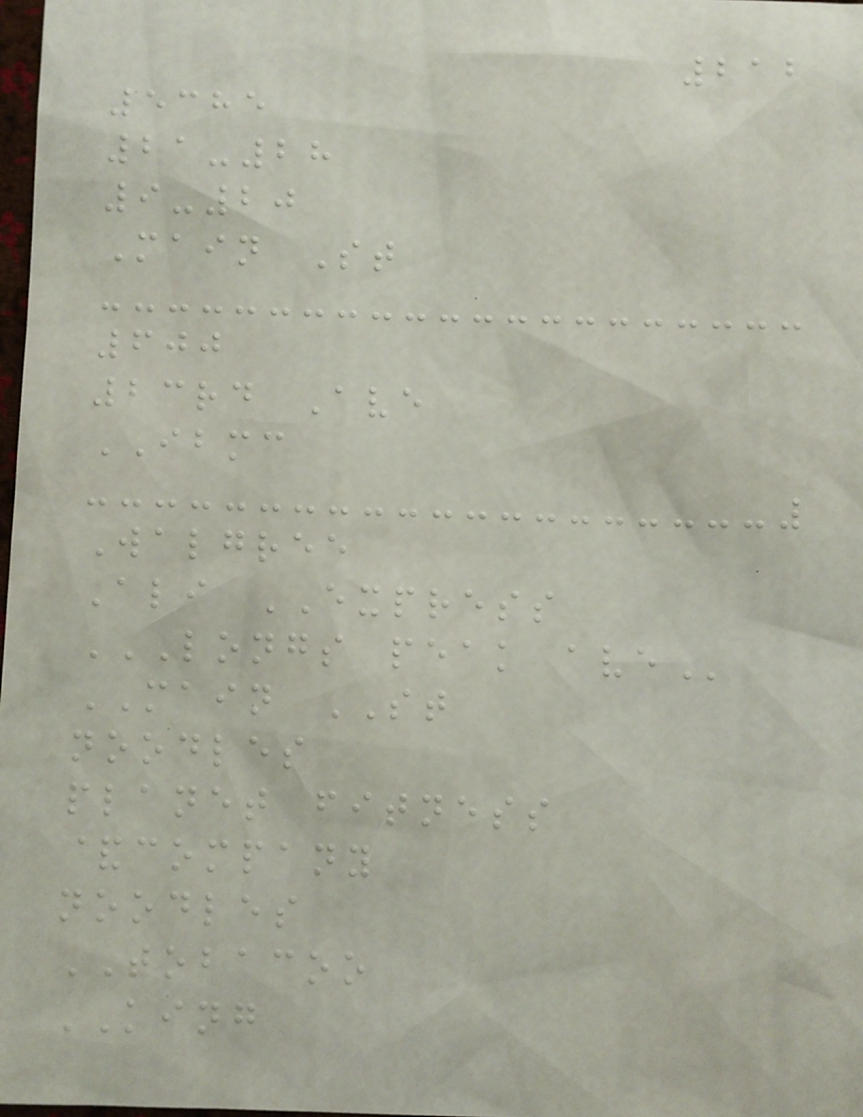212
5385
21-28
9-20
Main St
600
23rd Ave
IBMC
Walgree
Ali EXPRESS
LONGS PEAK AVE
MAIN ST
noodles
planet fitness
&company
noodles
TOBACOO
KING
